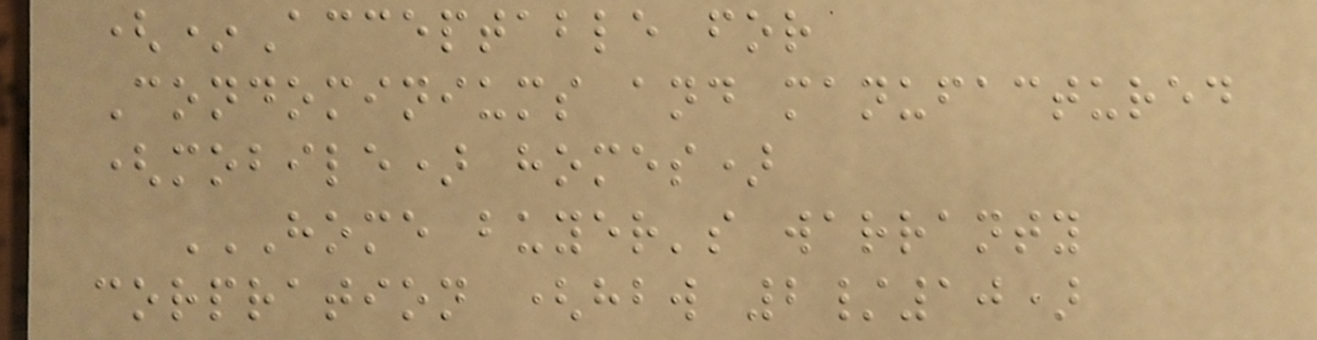(*Acceptable for
Condominiums and manufactured
(mobile) homes)
HOME BUYER'S WARRANTY
CORPRATION (HBW 2/10)
